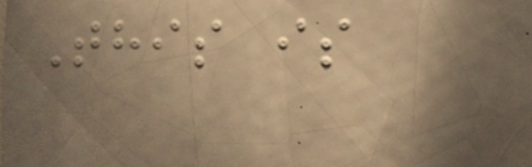This is
